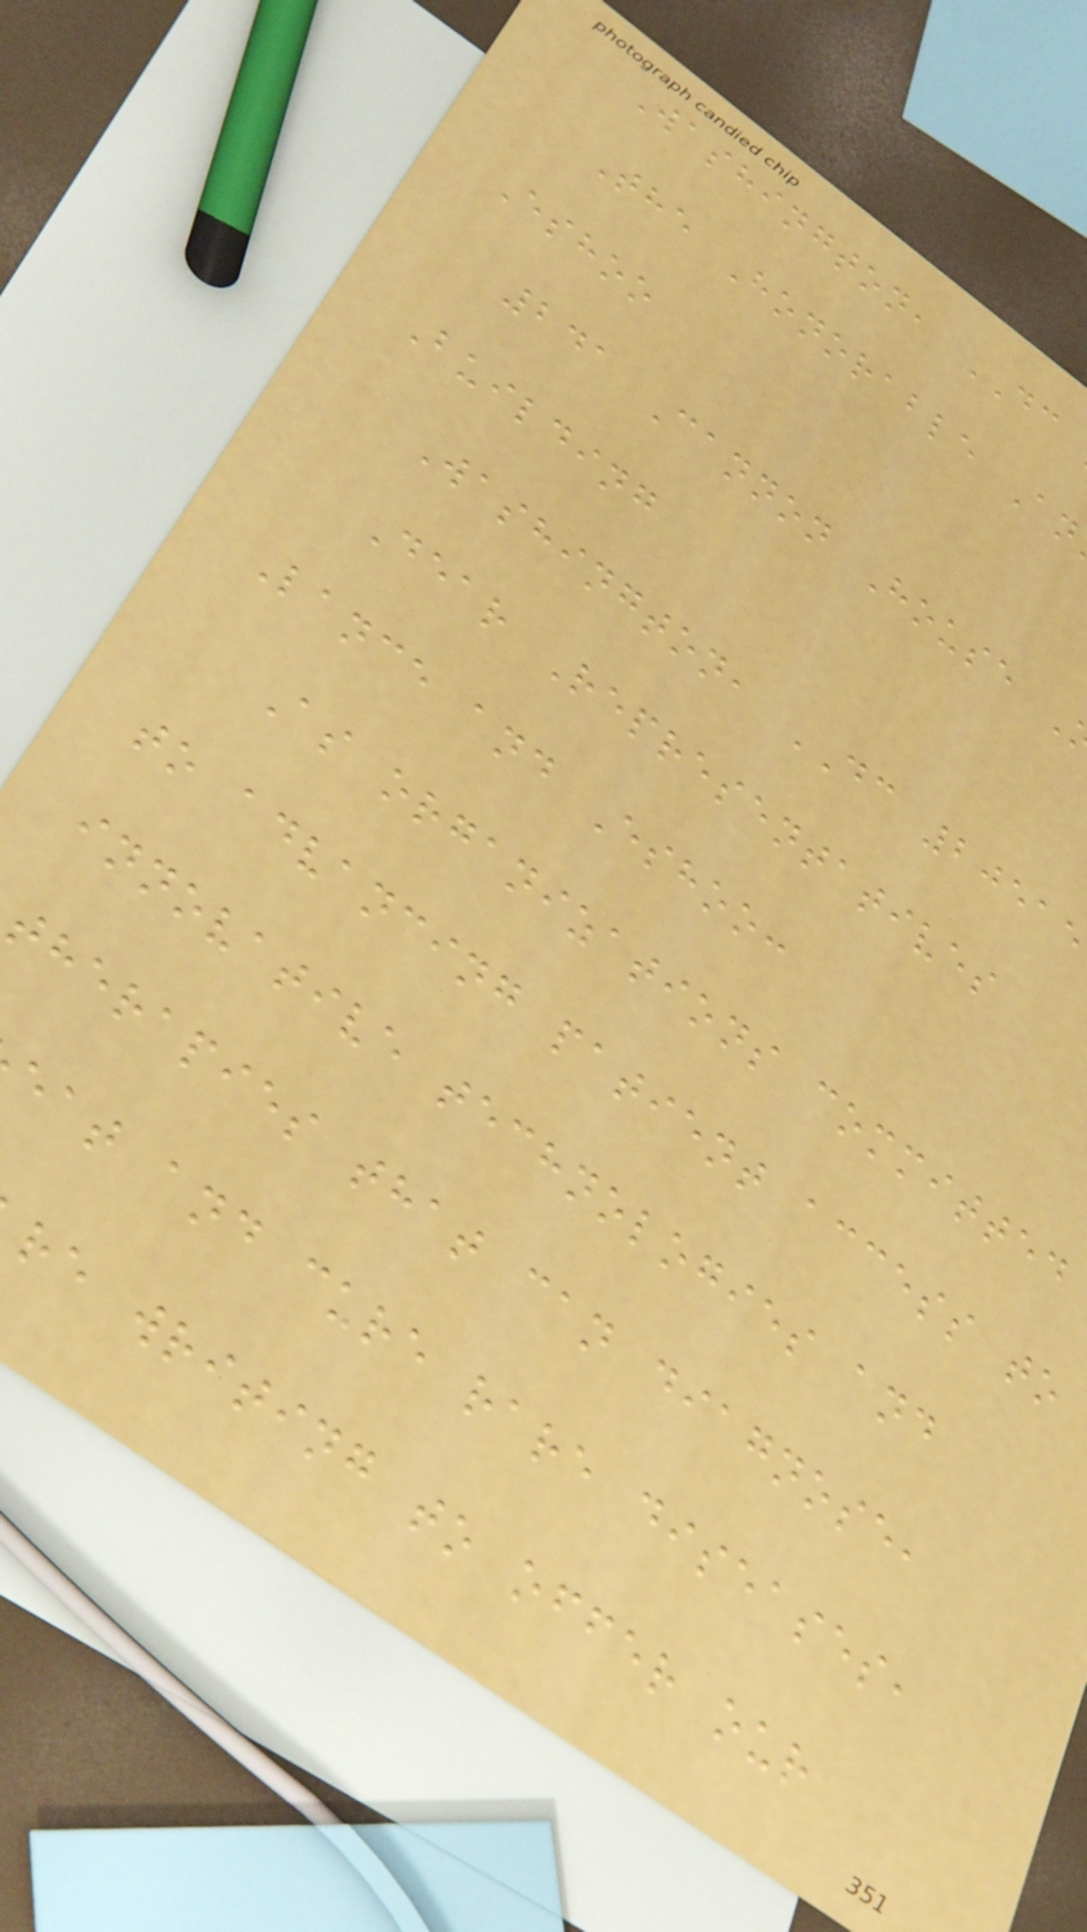Washington, DC
The Honorable An
Eshoo
241 Cannon House
Building
Washington, DC 20515
Dear Representatives
Lance and Eshoo:
As organizations committed
to advancing patient access to
innovative technologies and
therapies that can diagnose,
eat and cure rare diseases,
re writing to offer our
